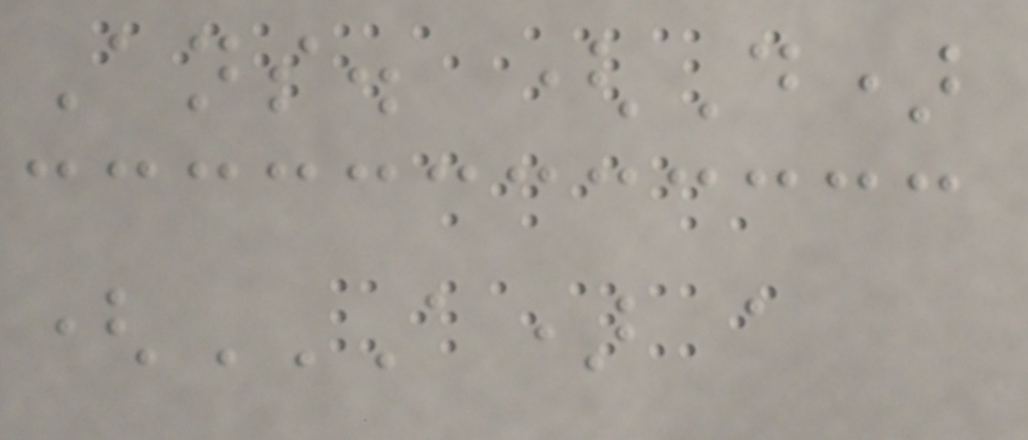Ans. (D)
(A) A
